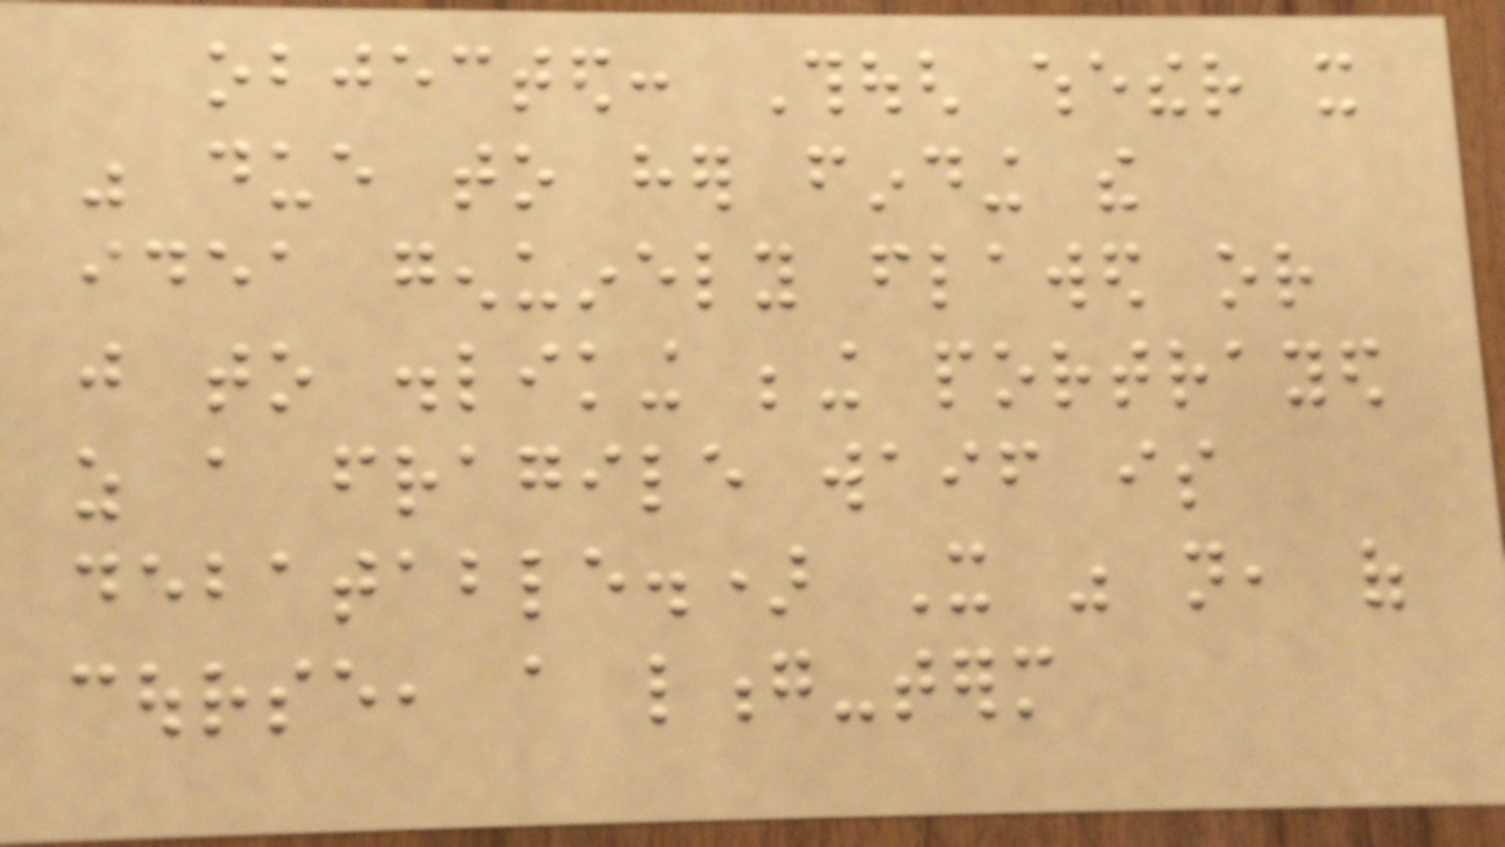objected: Though whether it
was due to her finding the
idea genuinely flawed or
just to disliking being portrayed
as a fragile waif is
debatable.) It was not, of
course, a long-term
